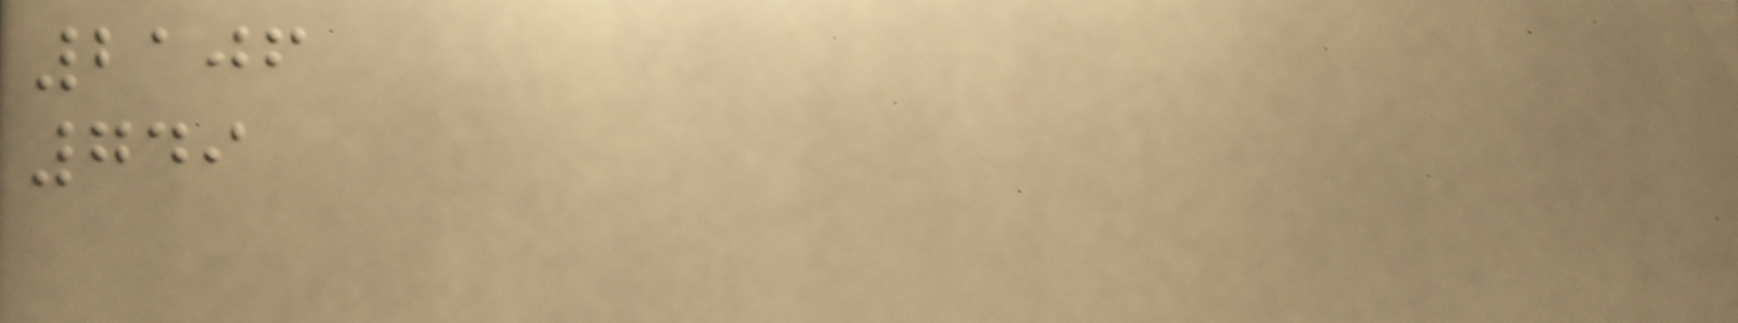2106
749
